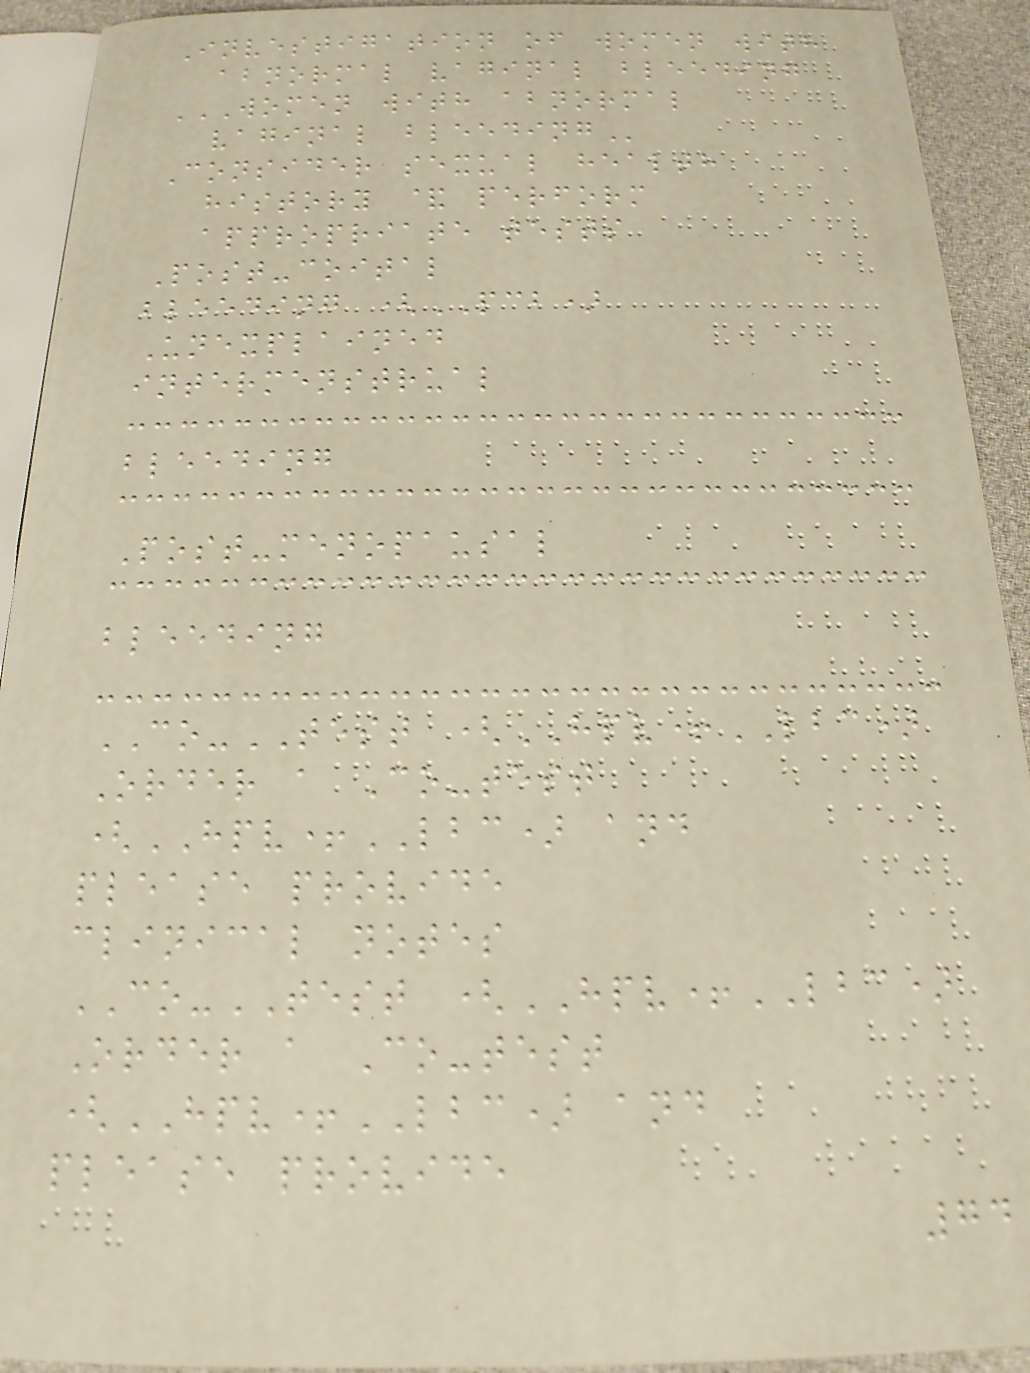Investigation of women with
abnormal vaginal bleeding
WOMEN WITH ABNORMAL
VAGINAL BLEEDING
Consider sexual health
history & perform
appropriate tests
Post-coital
bleeding (PCB)
Unexplained
intermenstrual
bleeding
Post-menopausal
bleeding
CO-TEST (HPV+LBC)
Order a Co-test
(HPV+LBC) and
please provide
clinical notes
CO-TEST (HPV+LBC)
Order a Co-test
(HPV+LBC) and
please provide
74
